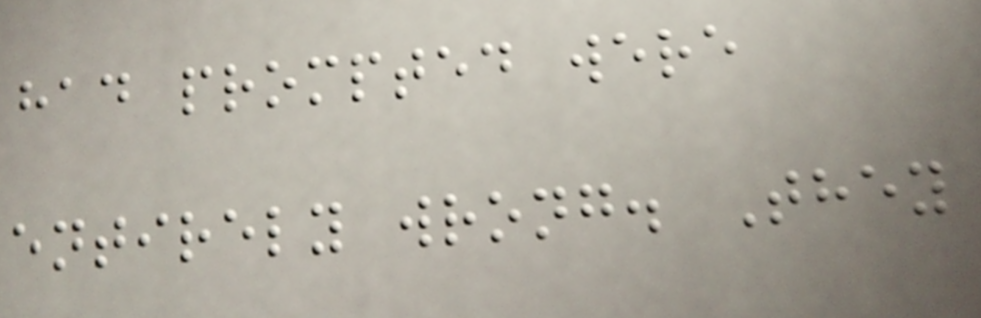had prompted were
entirely wrong. They
